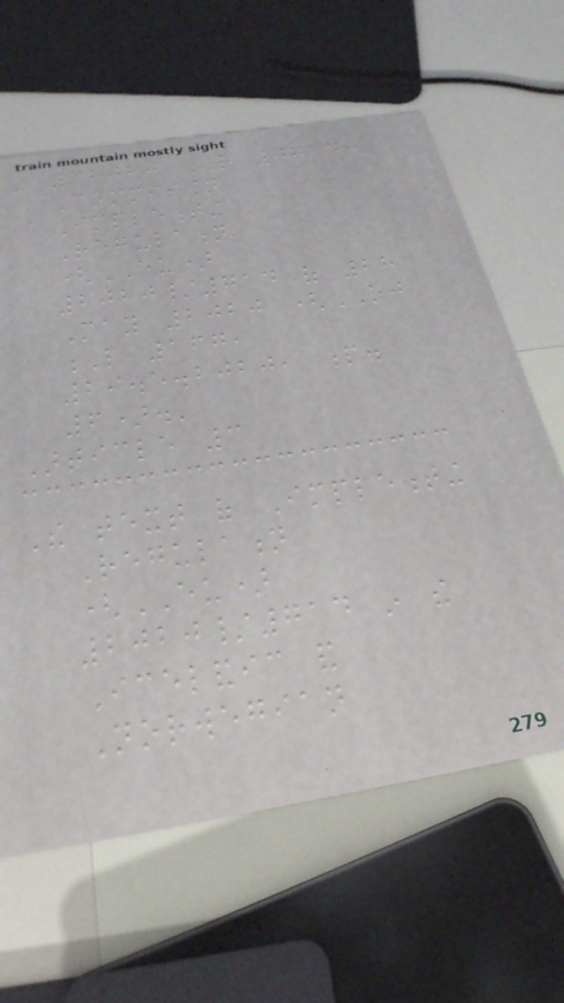- 32020 R 0714:
Commission
Implementing
Regulation
(EU)
2020/714 of 28
May 2020 (OJ
L 167,
29.5.2020, p.
6).'
Article 3
The text of Implementing
Regulation
(EU)
2020/714 in the
Icelandic and
Norwegian
